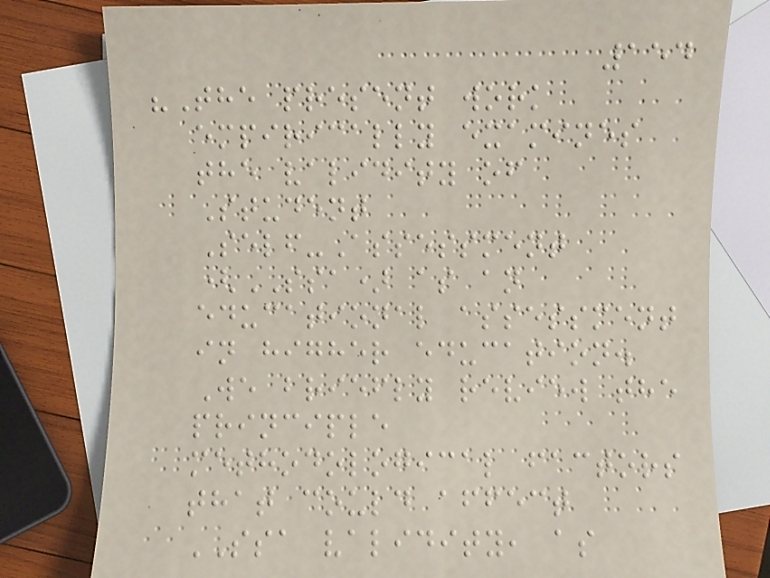154
"The present work
empirically examines
the validity of
Student
Self-Assessment
(SSA) as an
educational assessment
in higher education.
We briefly review the
principle
methodological factors
that could affect
SSA validity, as
